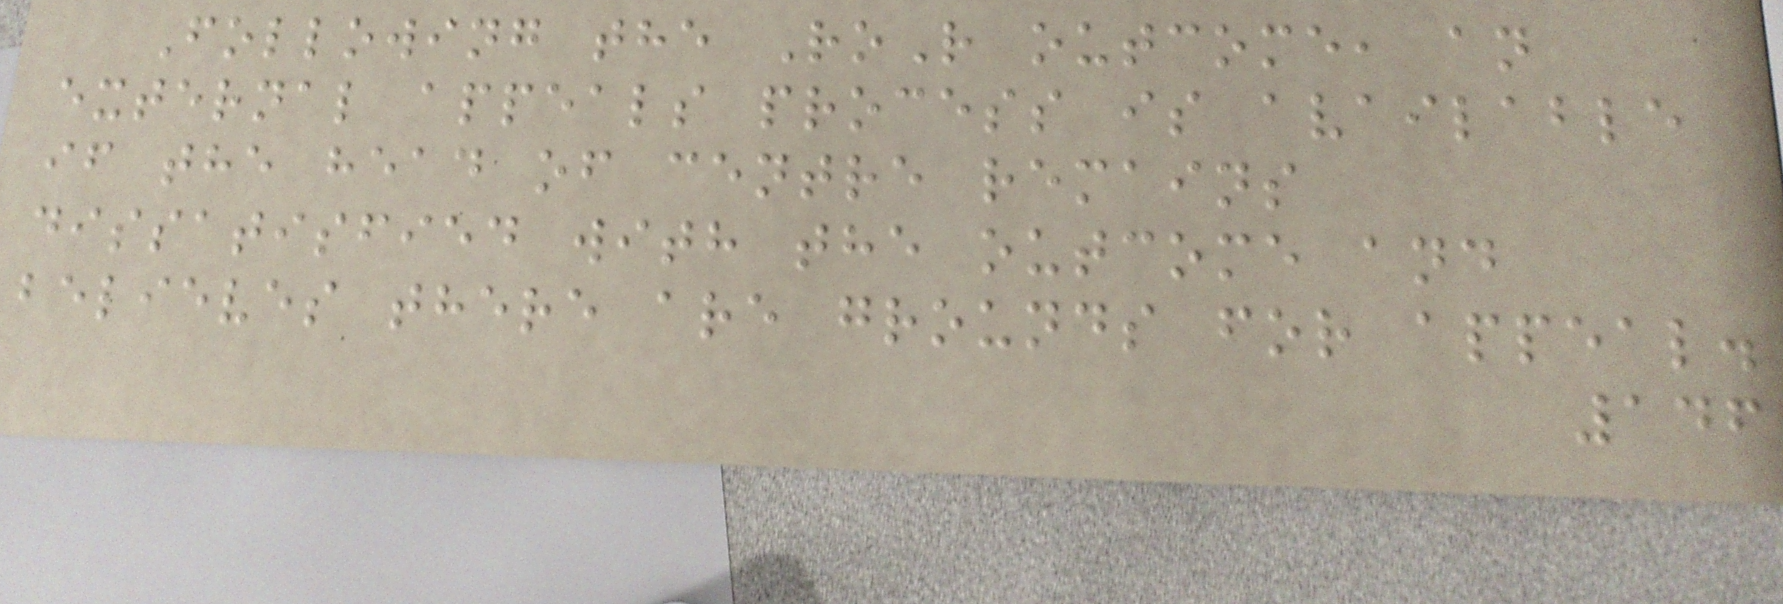Following the RoR outcome, an
external appeals process is available
if the head of centre remains
dissatisfied with the outcome and
believes there are grounds for appeal.
146
